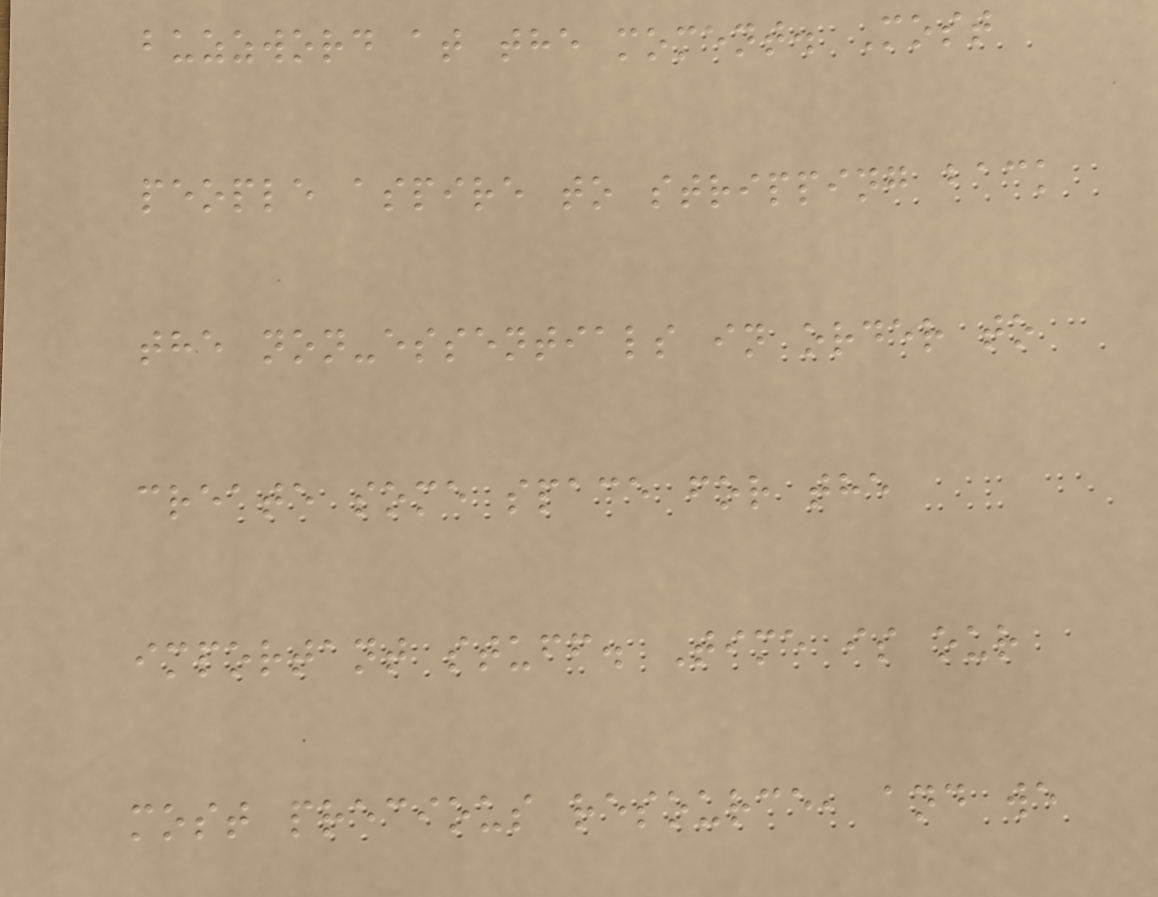buzzword at the moment. Most
people aspire to stripping back
the non-essentials in order to
create some space for the
important stuff. Time is our
most precious resource, and we
